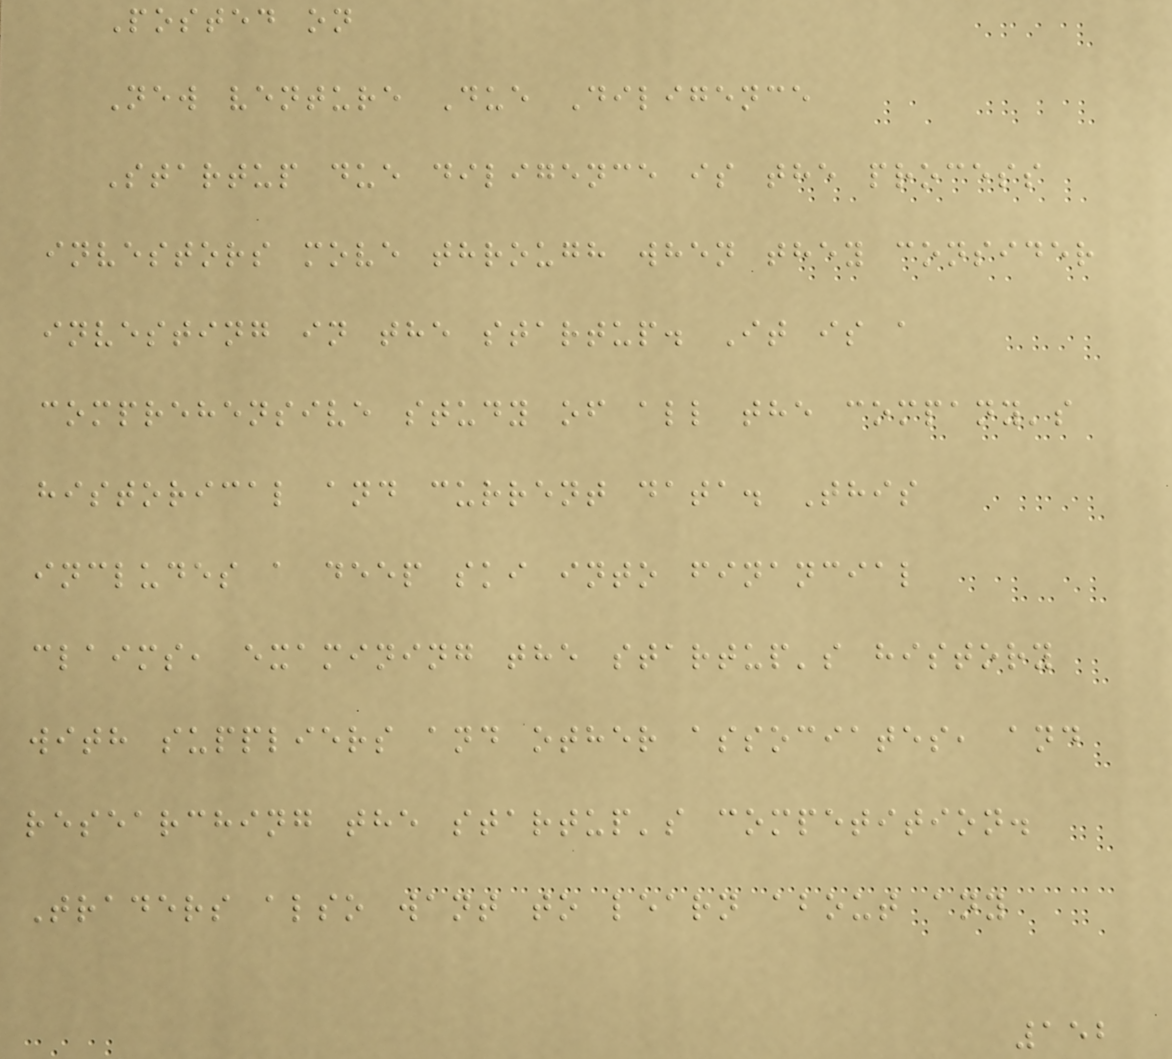Posted on
New venture Due Diligence
Startup due diligence is the process
investors move through when they consider
investing in the startup. It is a
comprehensive study of all the company's
historical and current data. This
includes a deep ski into financial
claims, examining the startup's history
with suppliers and other associates, and
researching the startup's competition.
Traders also want to learn about any
152
